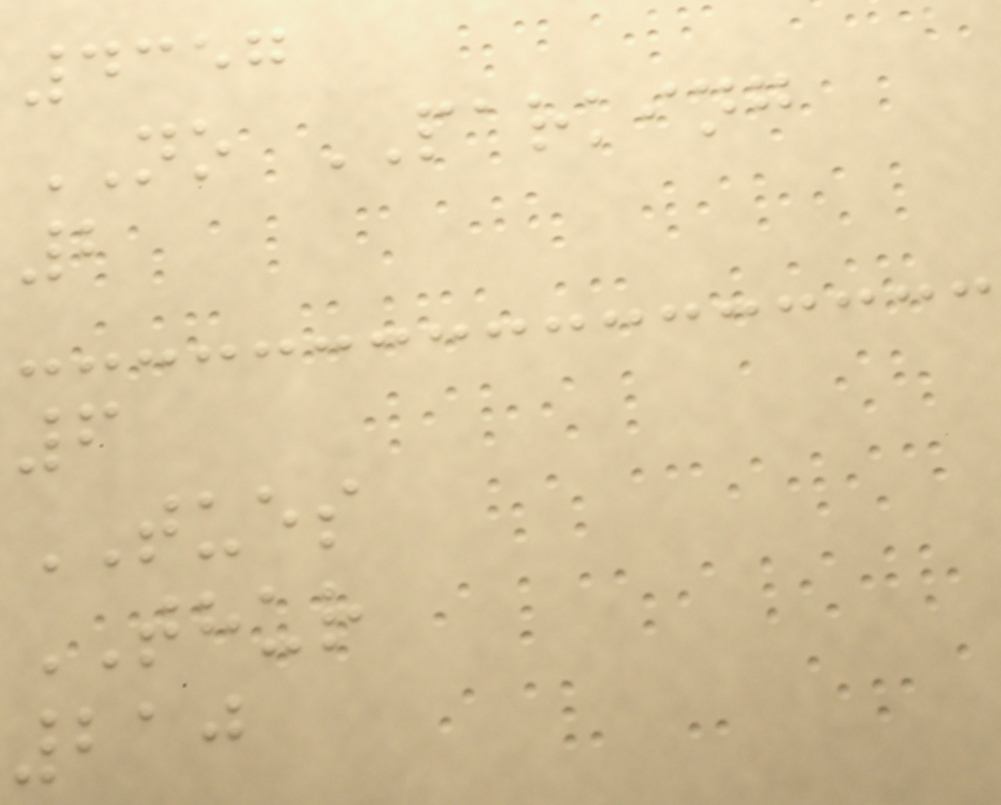4357
NO PARKING
2
6
TUES
THUR
210
